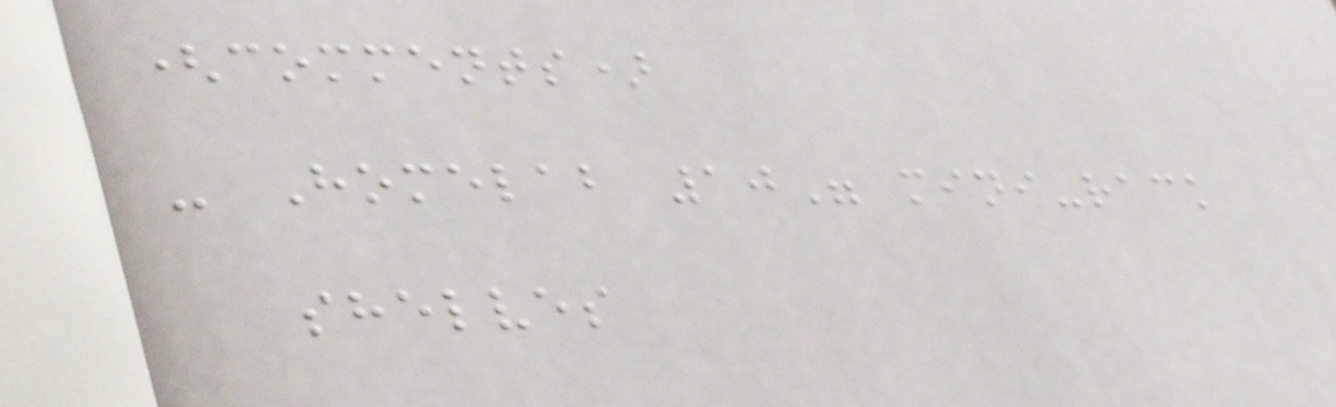(comments)
- Homelab 10" mini-rack
shelves
